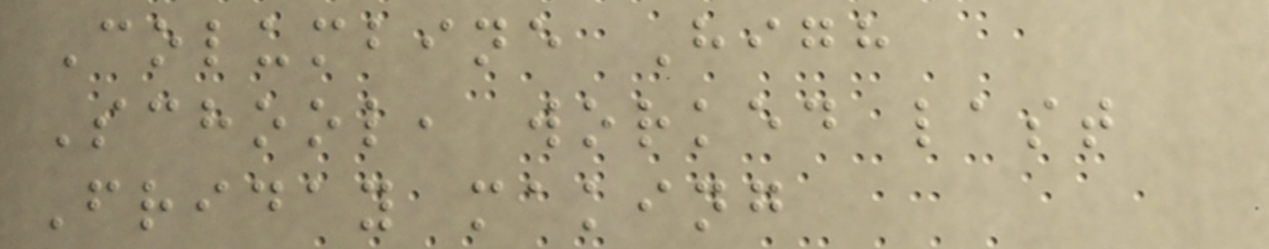Columbine High
School, worked last
Friday making
